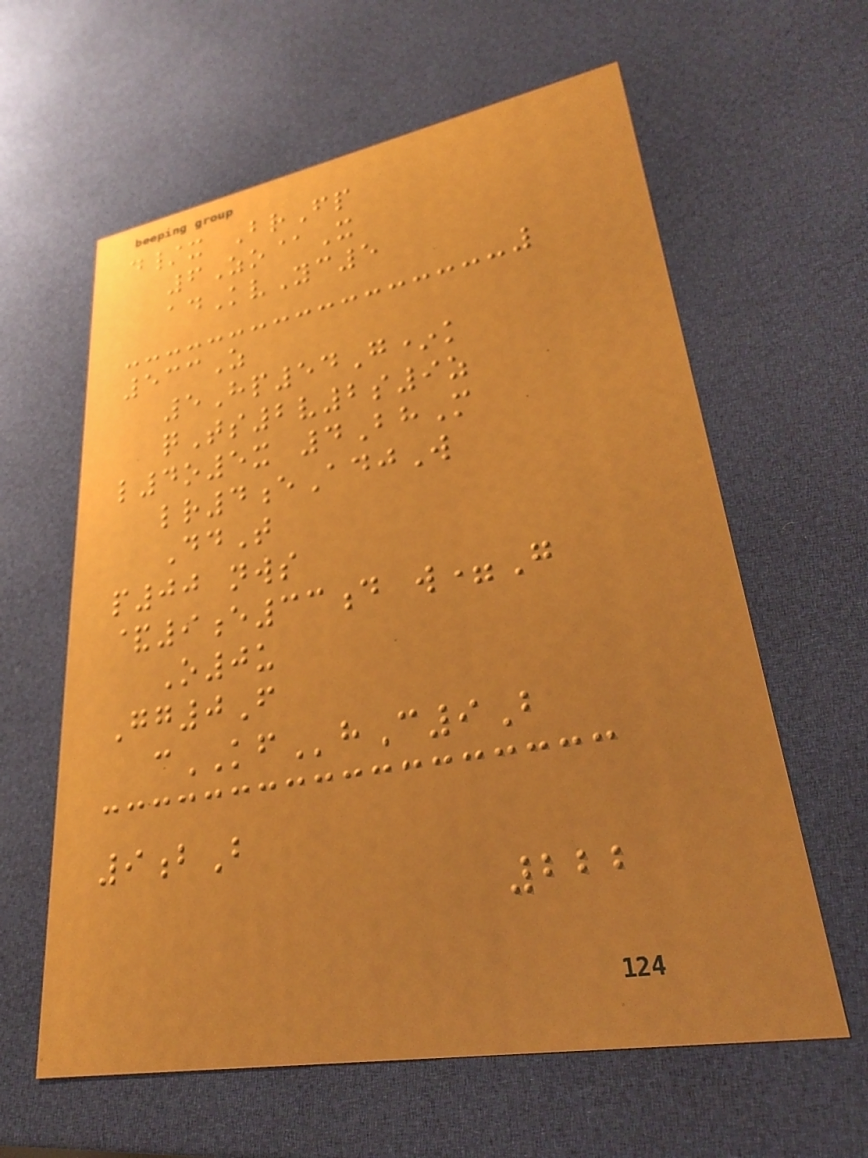d/x BrFp
6Zo@X
adKvYc5
533Z
5Hp54G*k
qTs2v2s9z
l4o5x 4BhM
lr4eAdjW
DdT
p00 nws
&9e33d w=G
O0u
Gg0F
cKFhC9B
9bB
222
